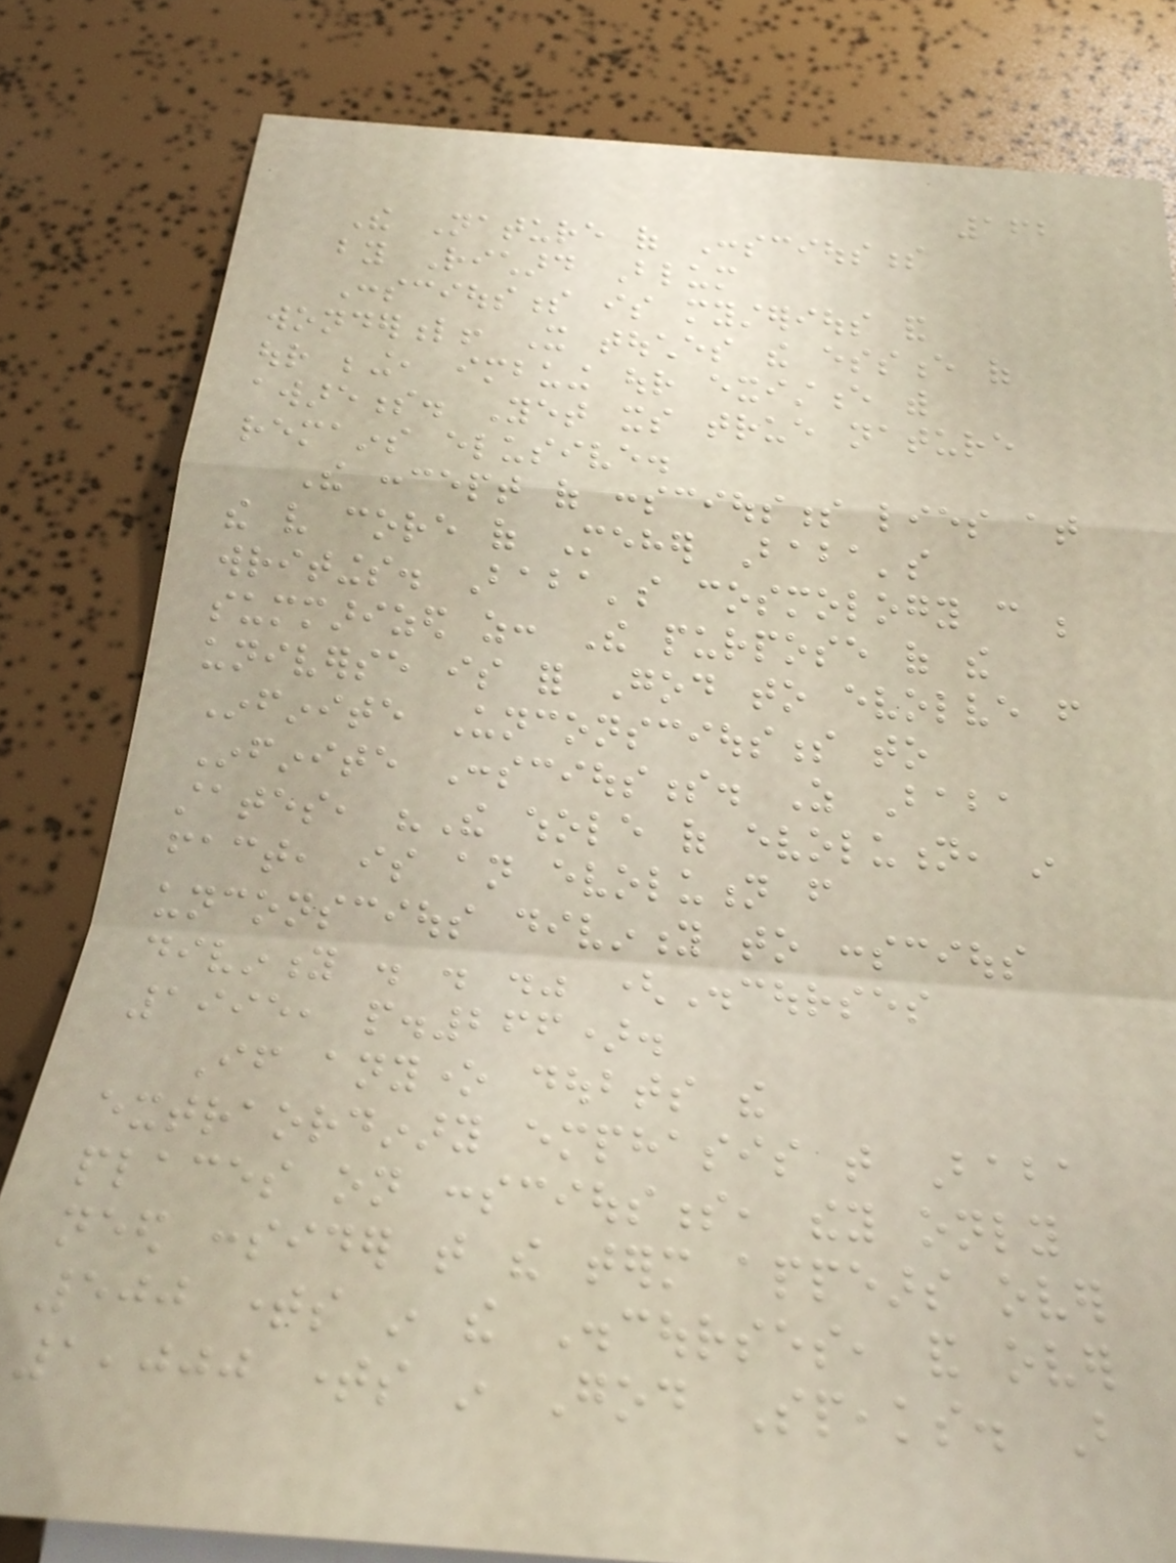162
The Nature of Consciousness
by Richard Blum
Consciousness is mysterious and
wonderful! It touches the essence of
our being, imbuing our existence with
awareness. Yet its true nature
remains elusive.
The concept of consciousness lies at
the very core of Meher Baba's
writings. Baba's cosmology can be
summarized as: The purpose of the
universe is for God to evolve from
Infinite Unconsciousness to
Infinite Consciousness. As Baba
states, "The whole of evolution, in
fact, is an evolution from
unconscious divinity to conscious
divinity . . ." (Discourses
1995, p.266).
If anyone doubts the
extraordinary emphasis that Baba
places on consciousness, they only
need consider that the term appears over
500 times in the Discourses, and over
1,000 times in God Speaks. But
